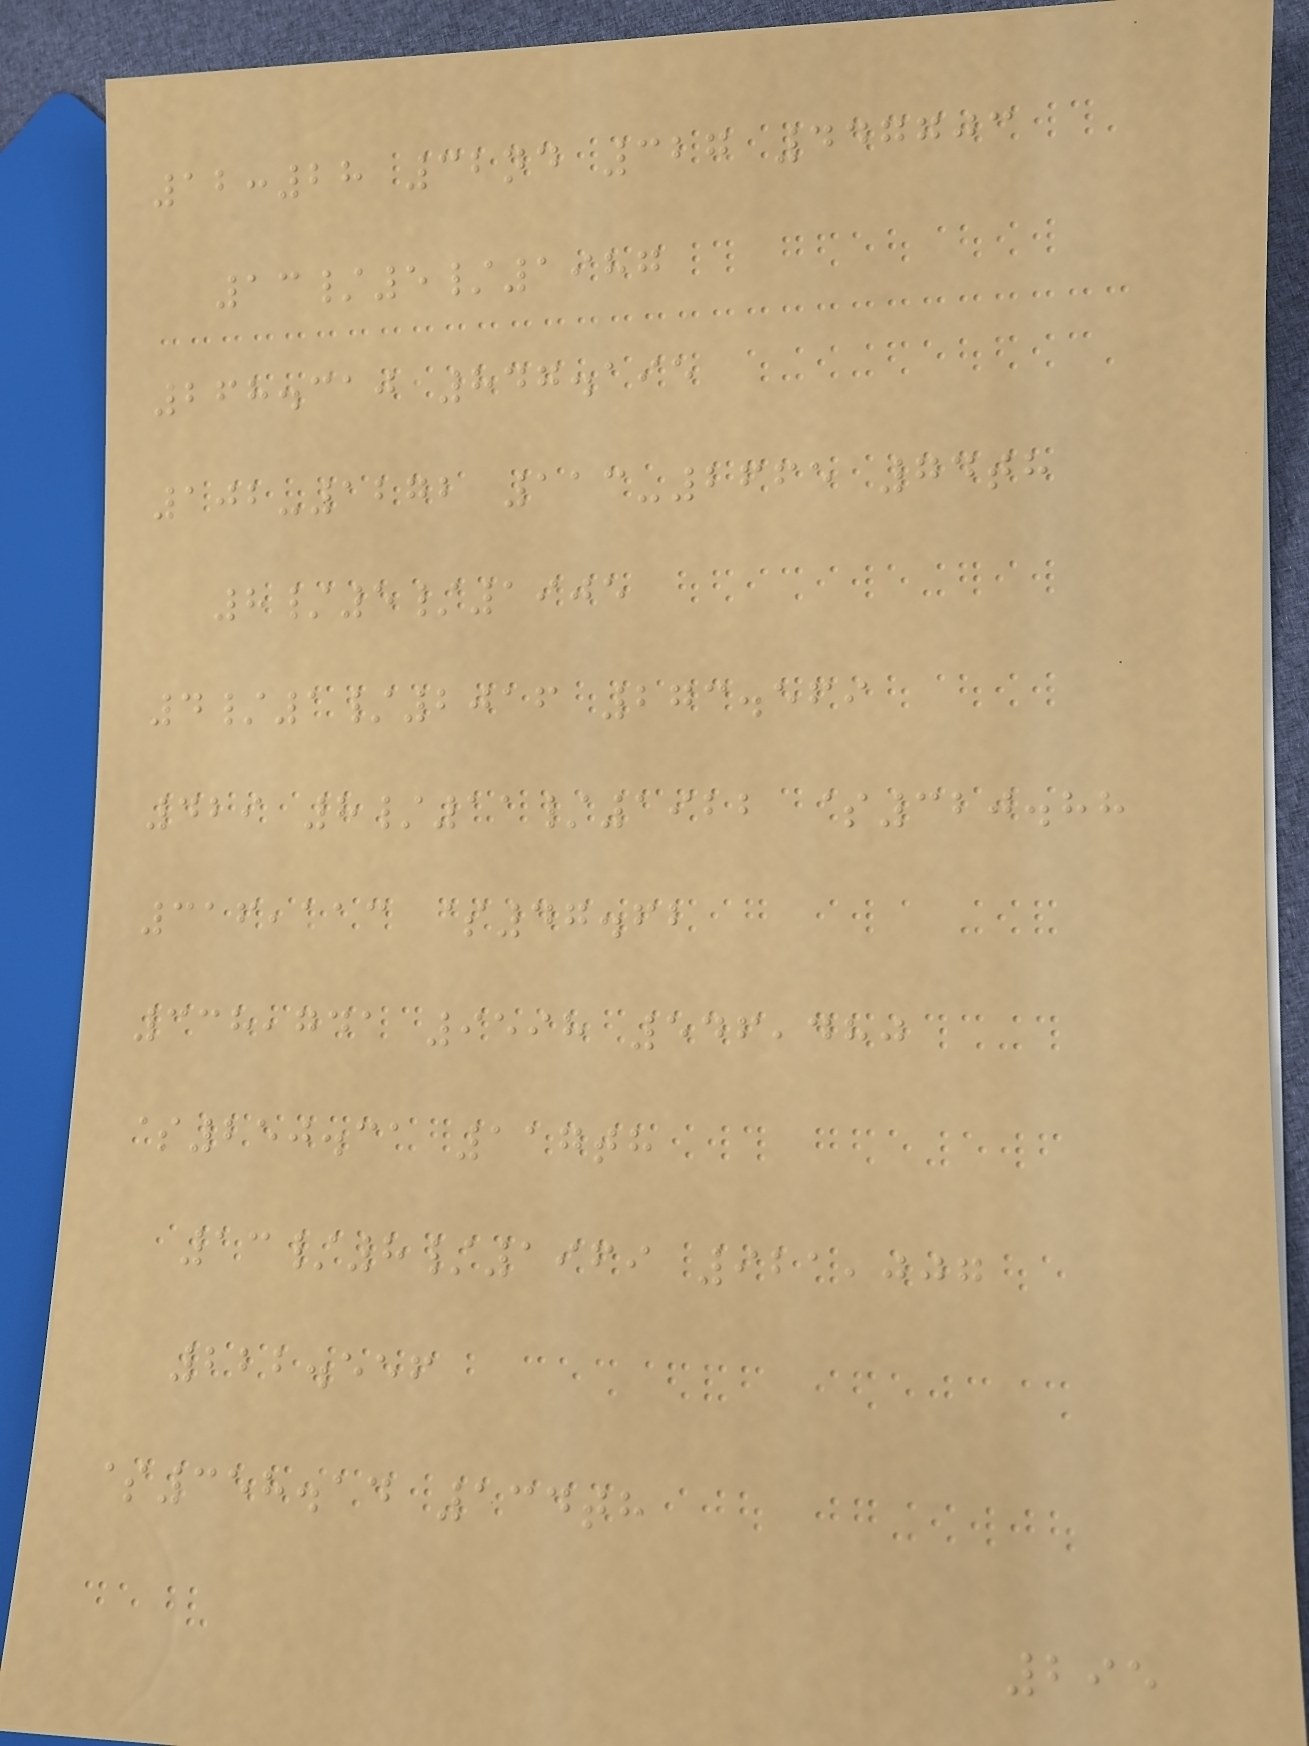12:28 32nd 327 447703
13/5/1987
268.310 847.195
102-1272 113-2665 74th
8/5/1905
4/1/2016 273.569
429 8/11/1922 $320.88
316,113 $47.62
338,741 9598 546,480
$250.31 117th
13/8/1969 921,007
222.556
$358.14 134th
295
